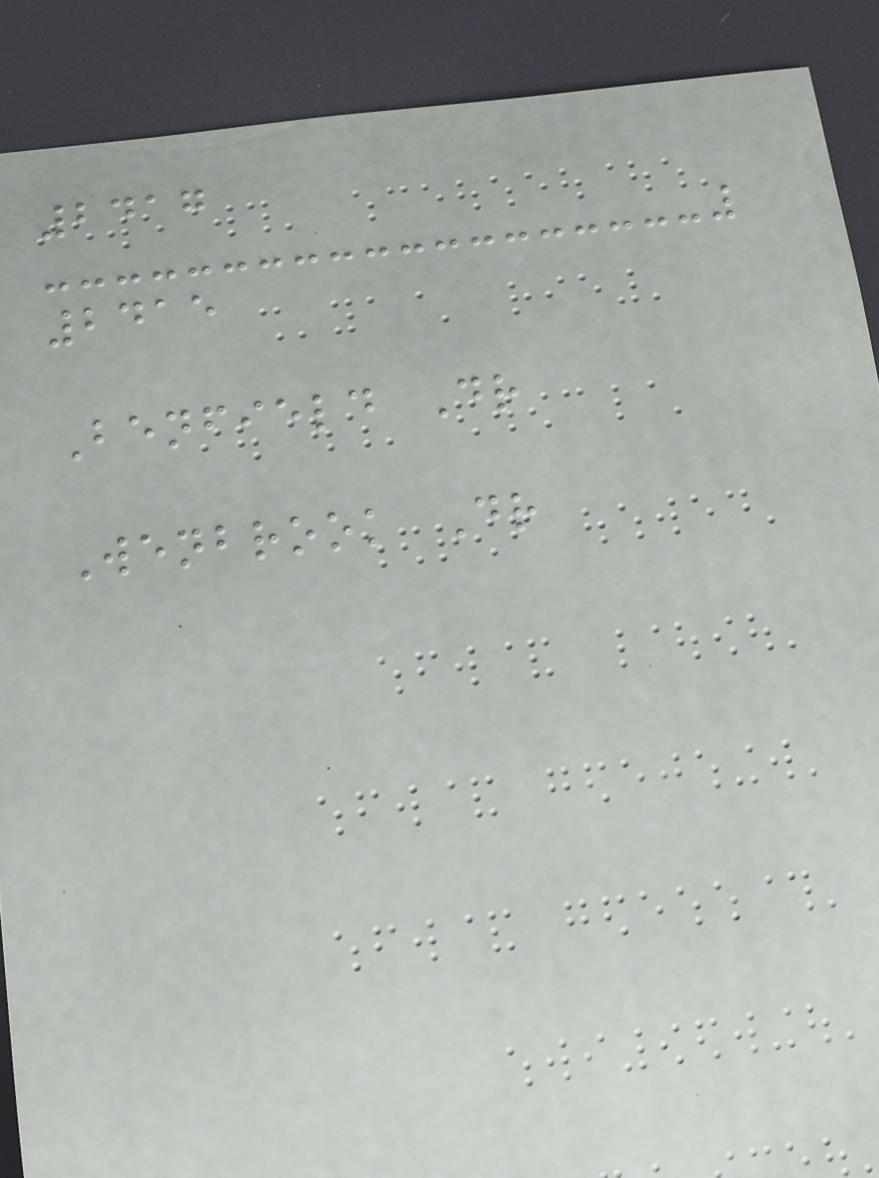2417
2415
Benfield Dr
Wenbrook Dr
